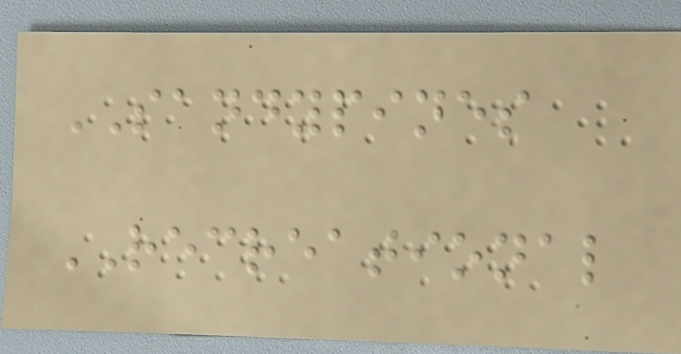SANDYPINES
RECREATIONAL
